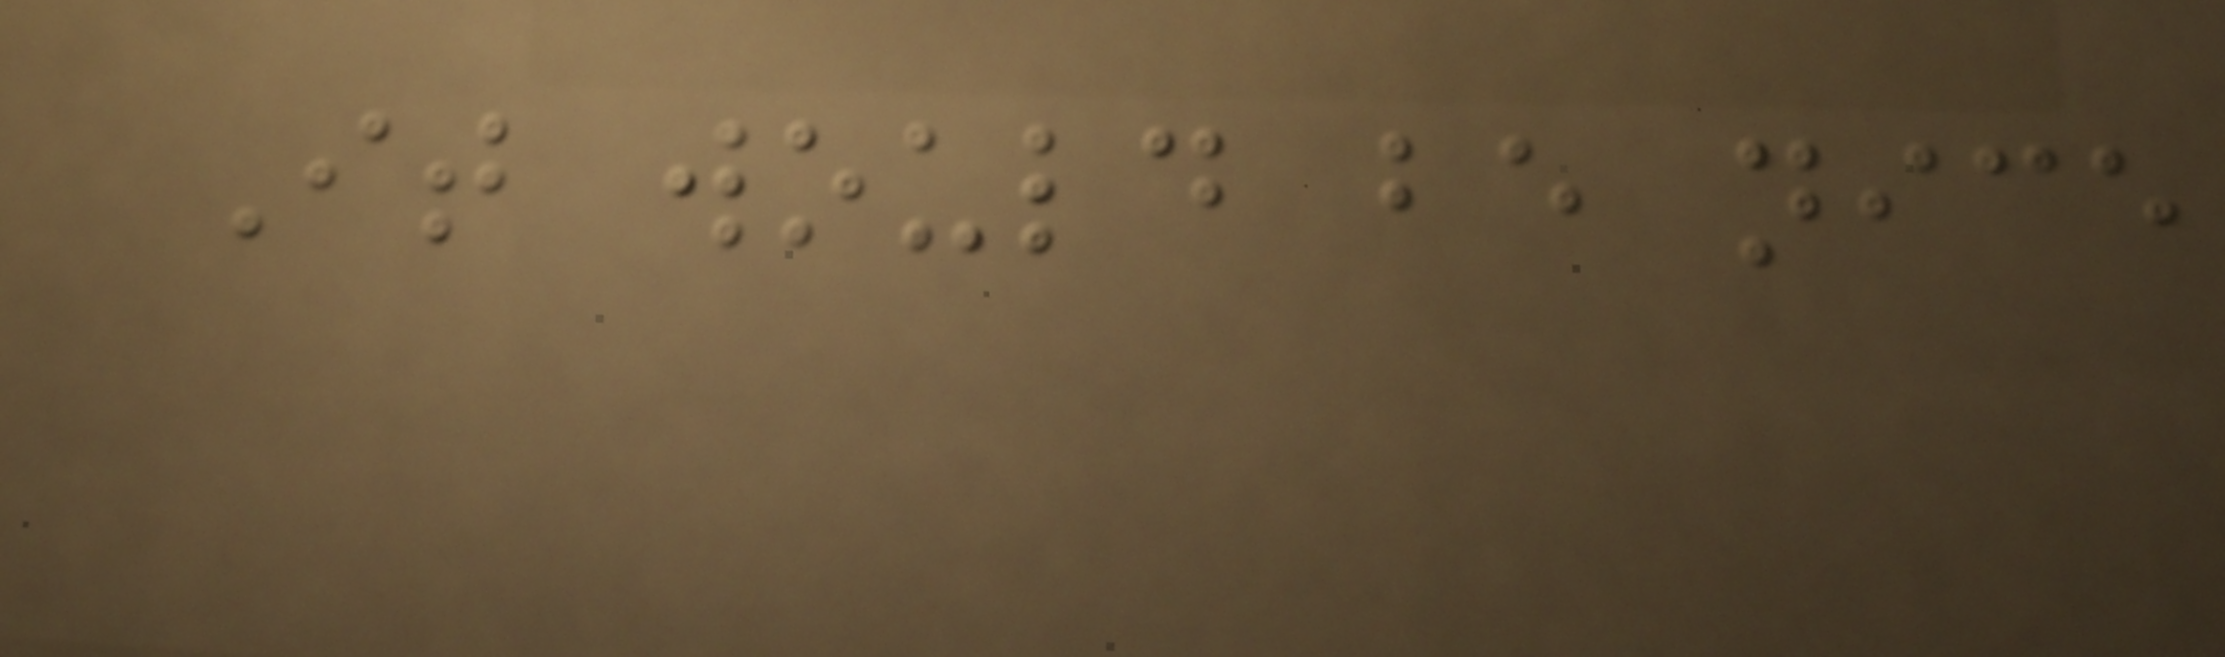It would be nice
